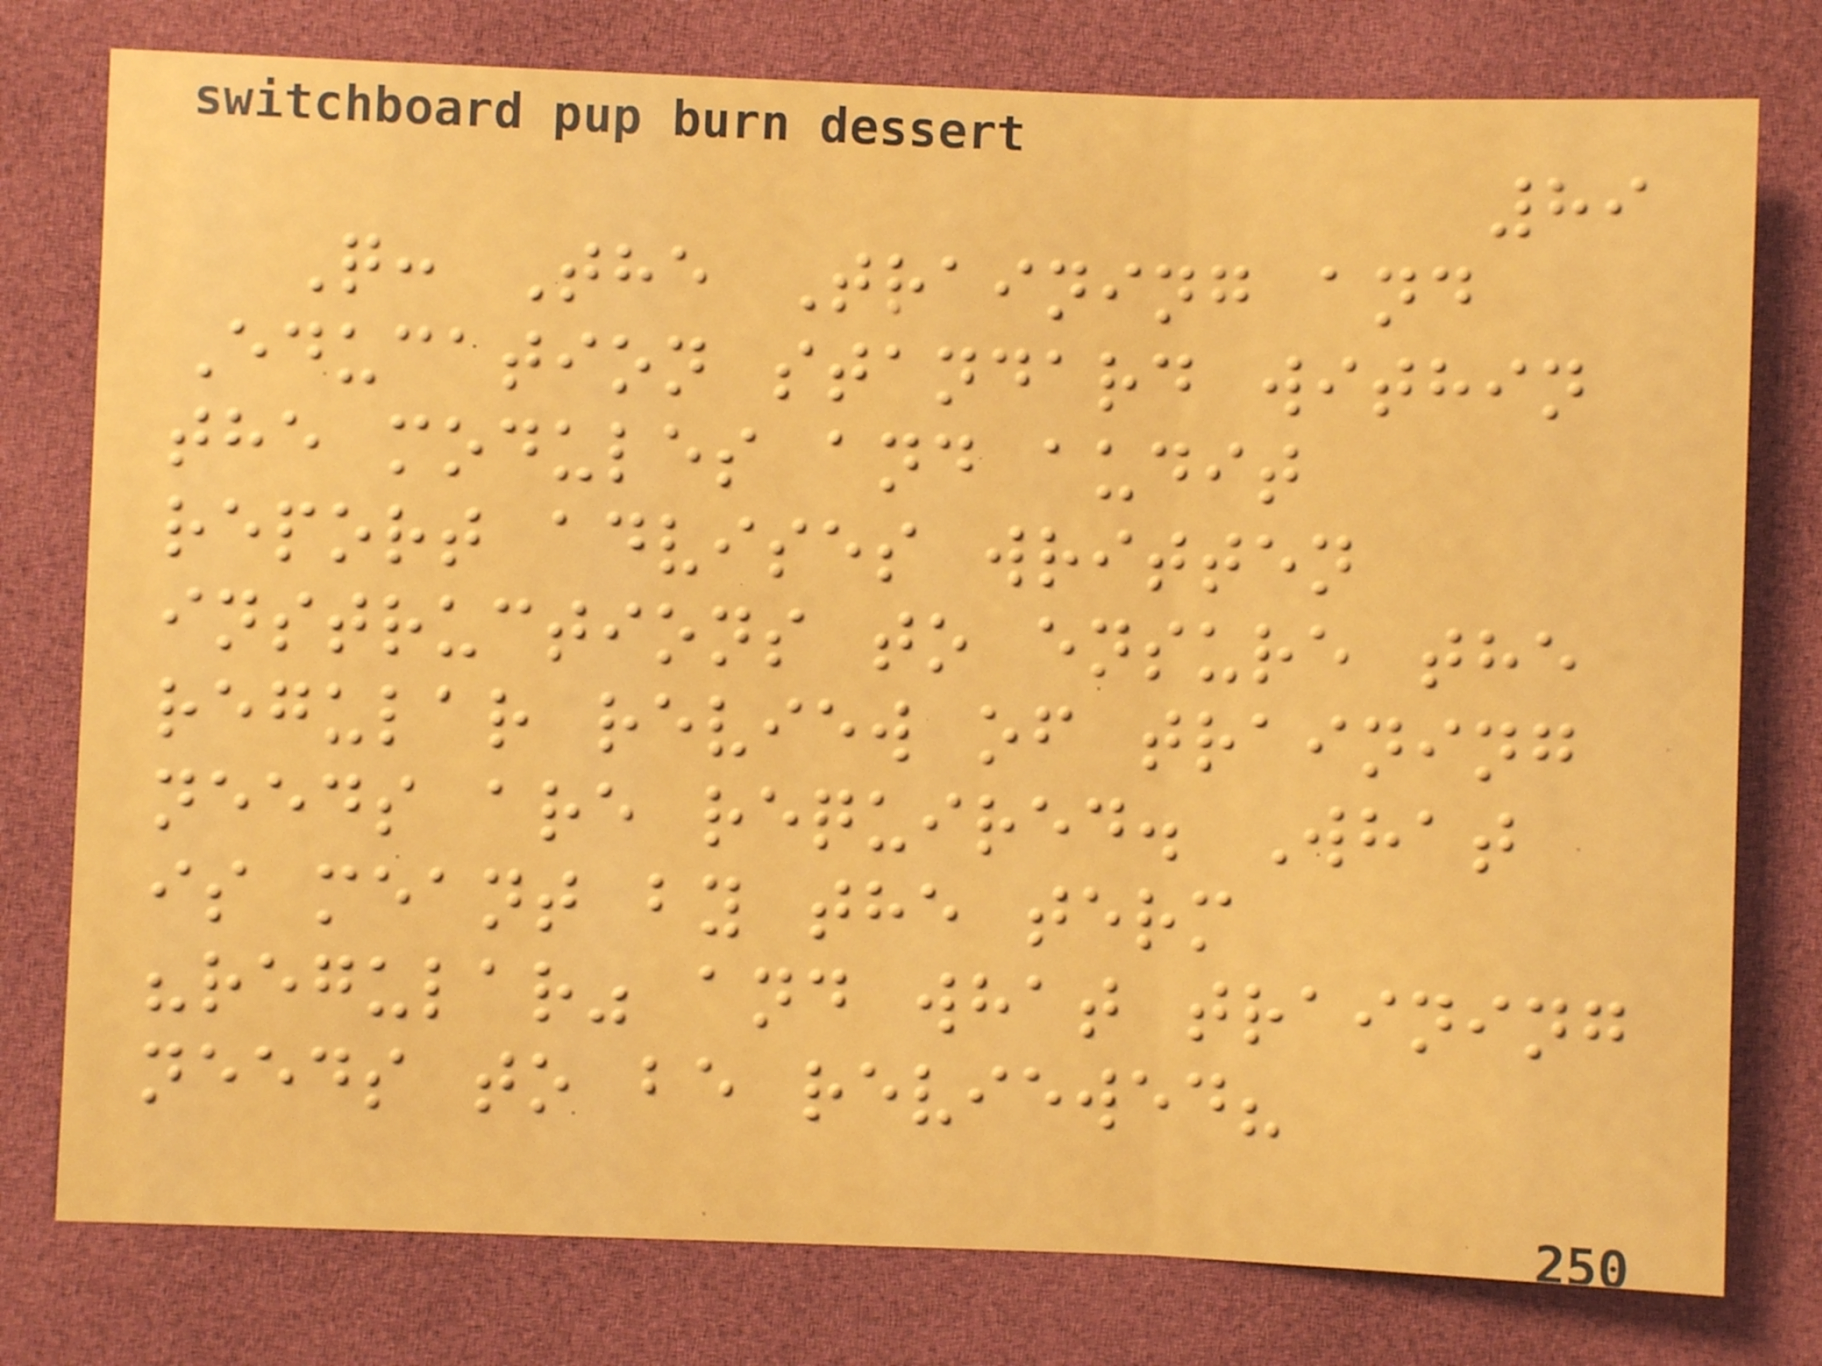89
Q: The Training and
Education standard within
the modules and audit
report advises written
instructions to ensure the
regular review of training
needs are required. What
is meant by the term
"regular" and what training
needs to be reviewed?
